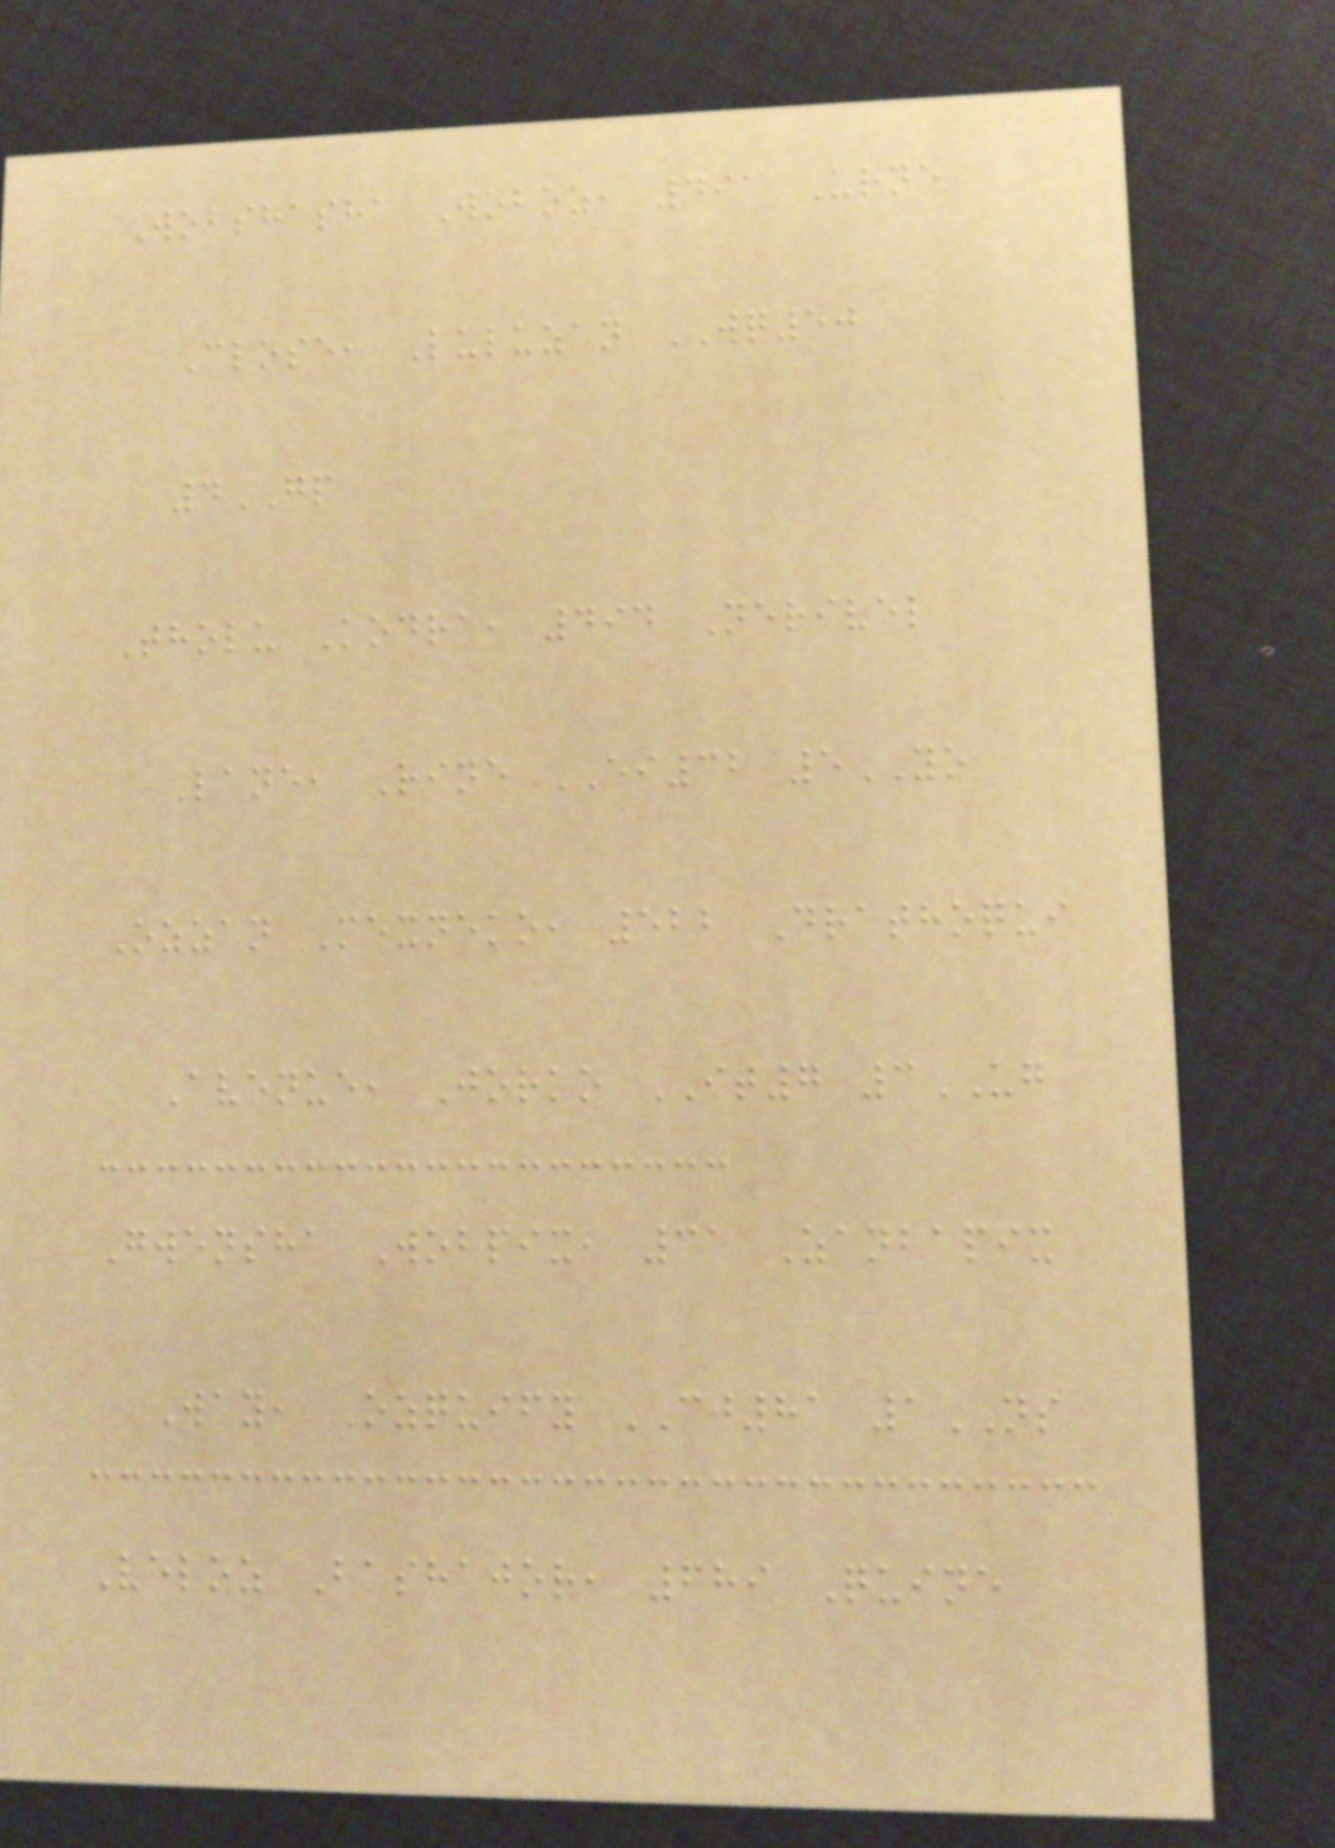Wobshasha Woboz, 491 Urne
Close, Luluzan WQ50
4GP
Tholu Kodra, 494 Nerivel
Lane, Rine EI32 5YO
Ozzan Mexneko, 522 Drathoqui
Avenue, Jorko IT7 3UG
Gwensha Wobpix, 31 Zanbapix
Way, Ozquify CJ81 1NS
Veloz Bashajor, 689 Quine
